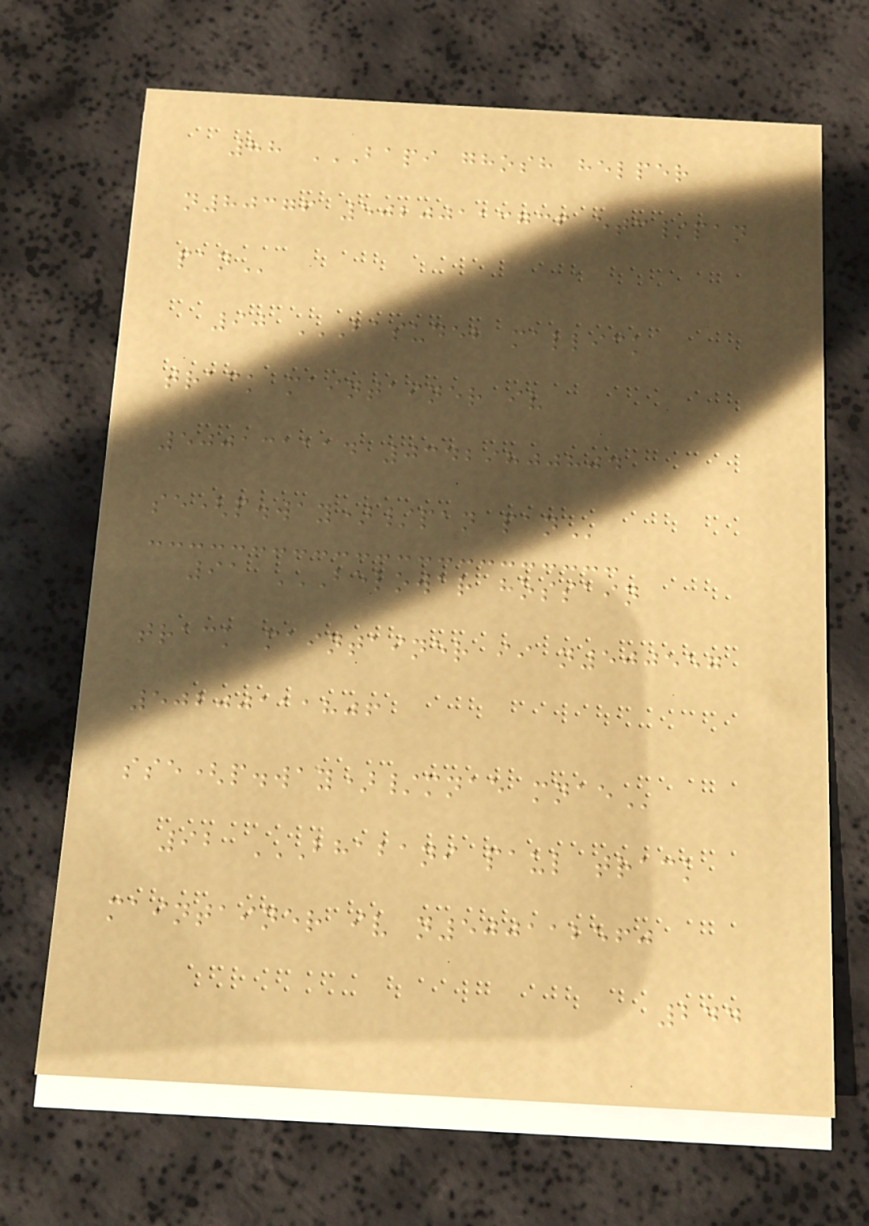88 BAPI GHOSH HELPER
N80376 50200113736 ETC/PAN
PAN
90 BASUDEB MALLICK
TRACK MAINTAINER IV
500131114 03429800804
SE(P.WAY)/PAN PAN
91 BELOWAR HOSSAIN
TRACK MAINTAINER II N500557
50200111806
SSE(P.WAY)/MNAE MNAE
92 BHABANI PAUL TRACK
MAINTAINER IV N500112560
244
